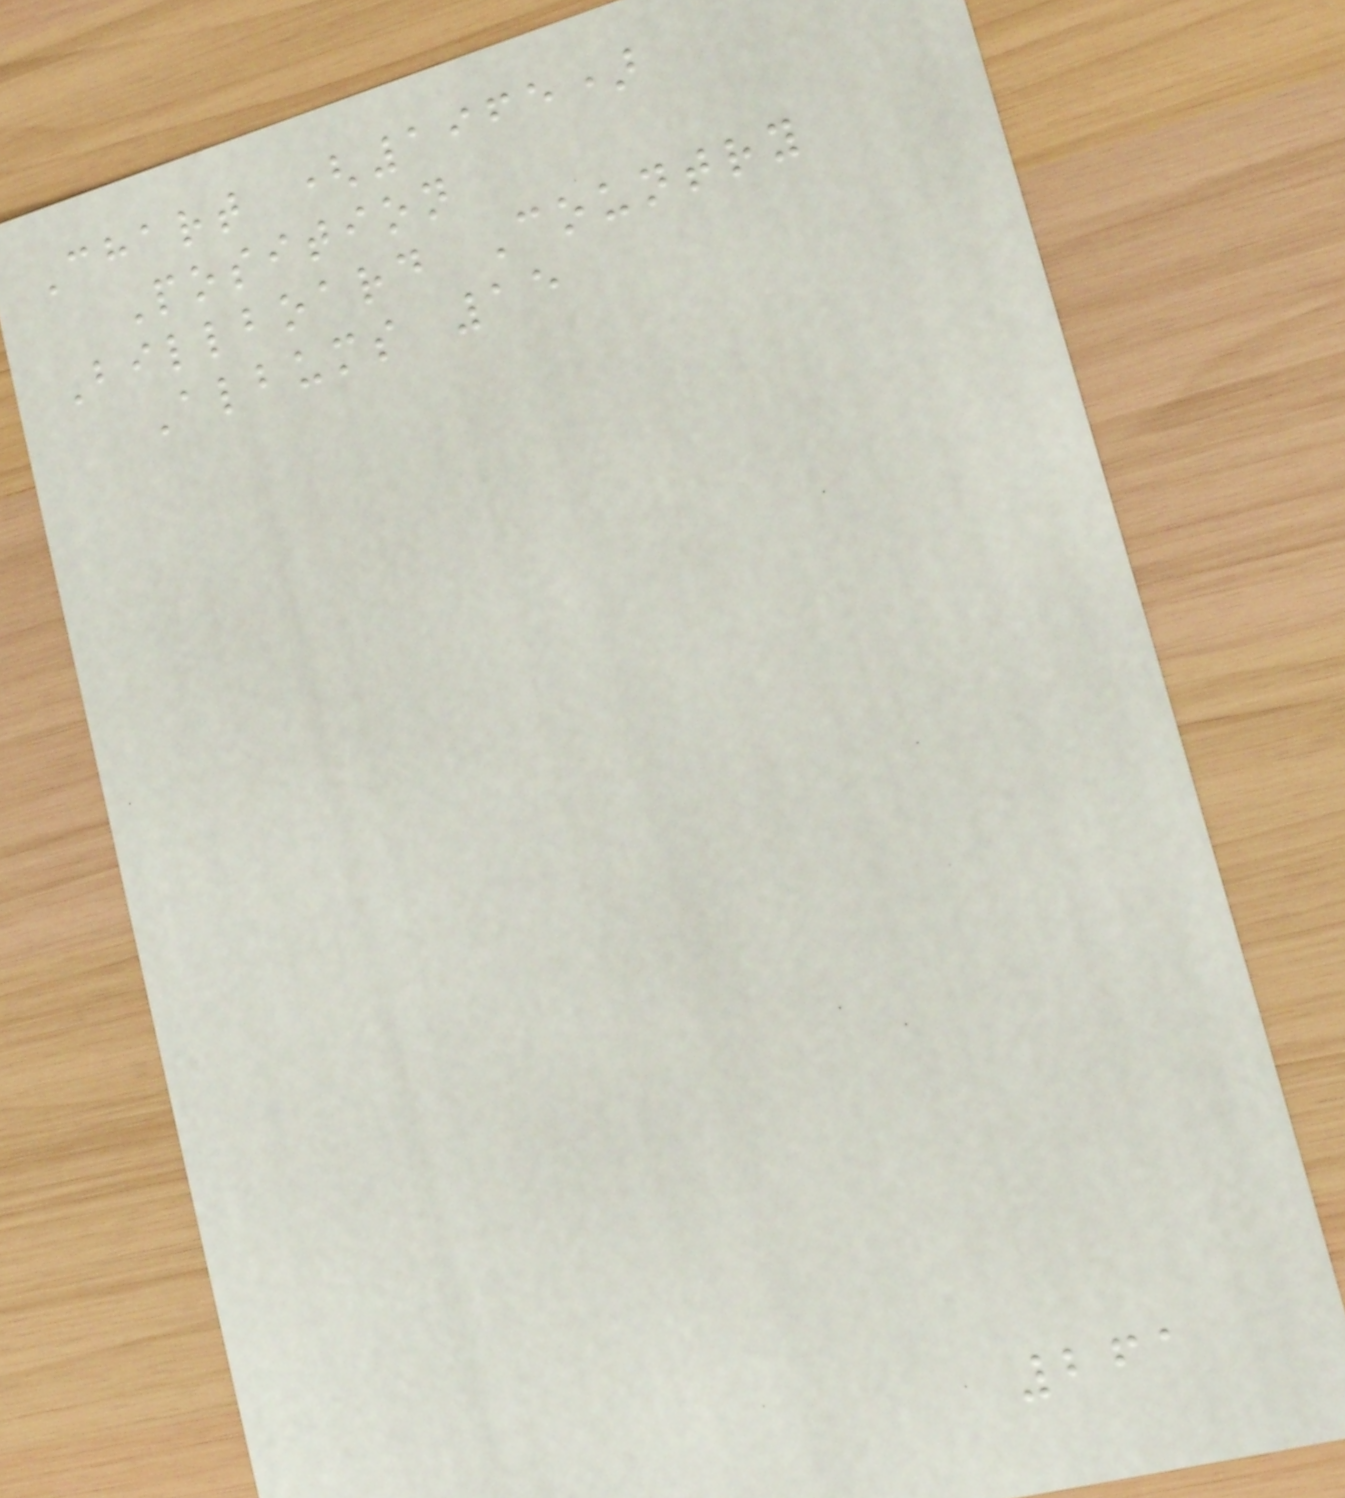Chart (1965)
Position
Billboard Country
Albums 15
261
